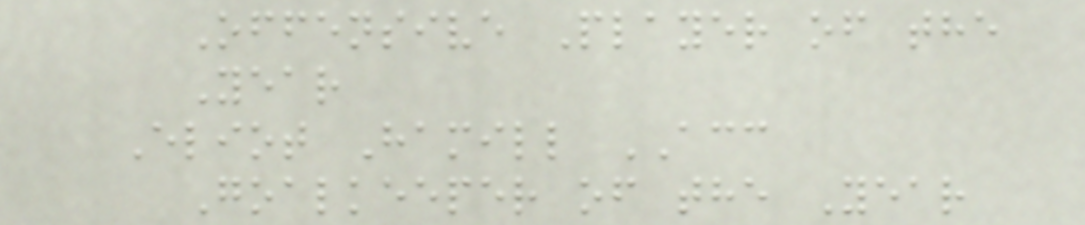Offensive Player of the
Year
Eliot Hamill ACC
Goalkeeper of the Year
